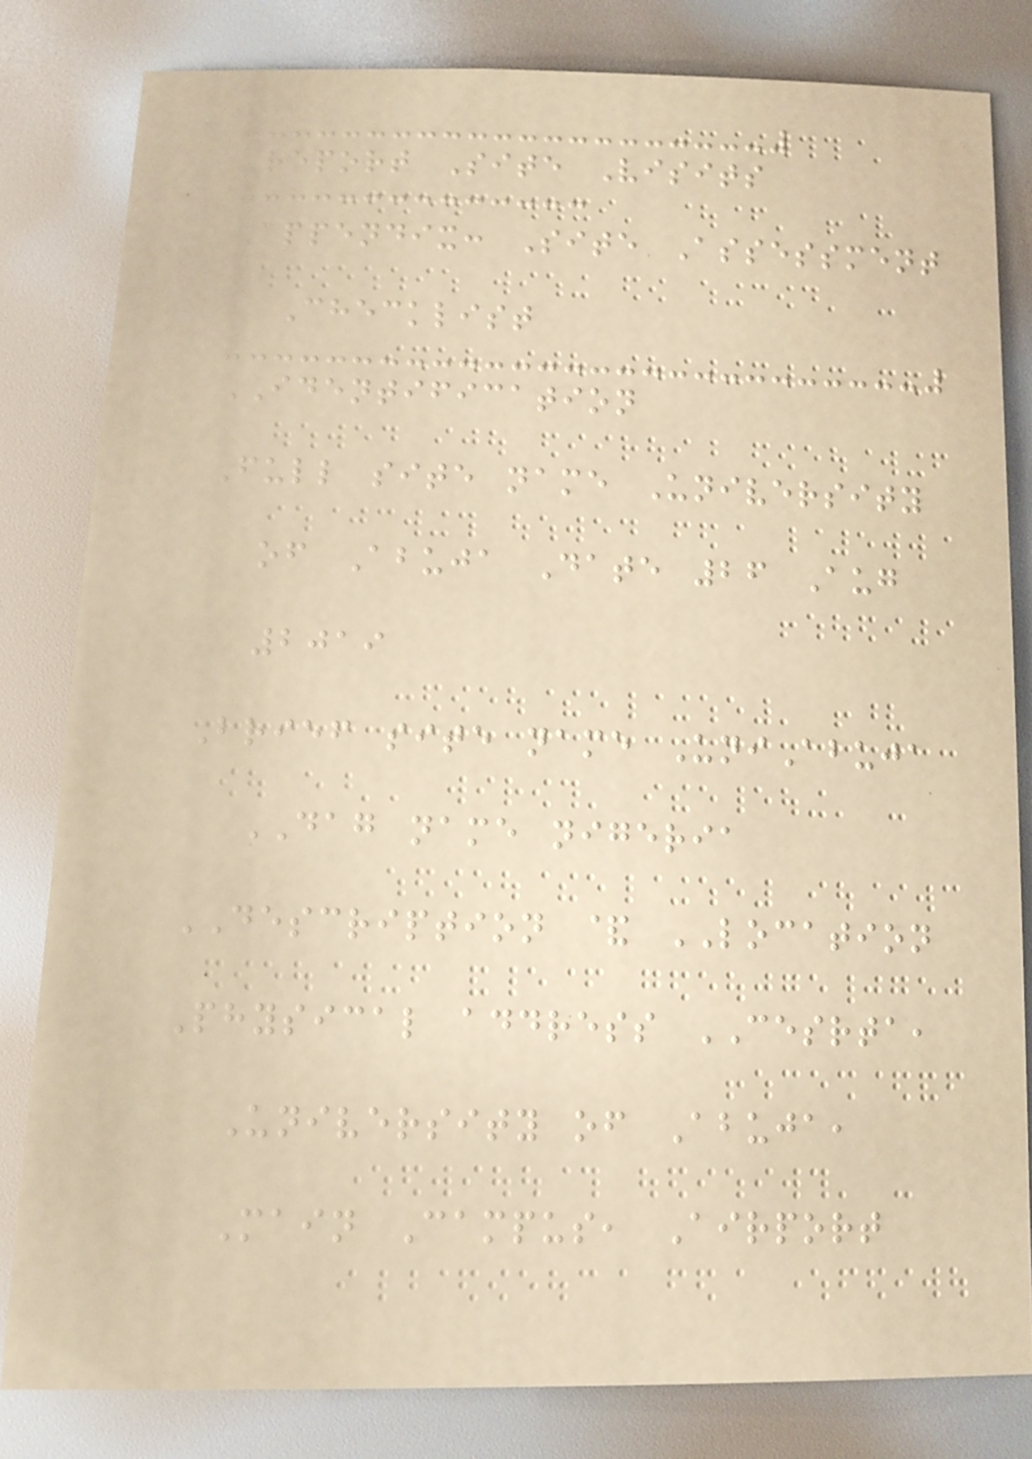Report Site Visits
Appendix: Site Assessment
Checklist
IDENTIFICATION
Full site name University
of Abuja Date 26 Aug
2019
Brief site name UniAbuja
DAG name nigeria
DESCRIPTION & LOCATION
Physical address CESRTA,
University of Abuja,
Main Campus, Airport
